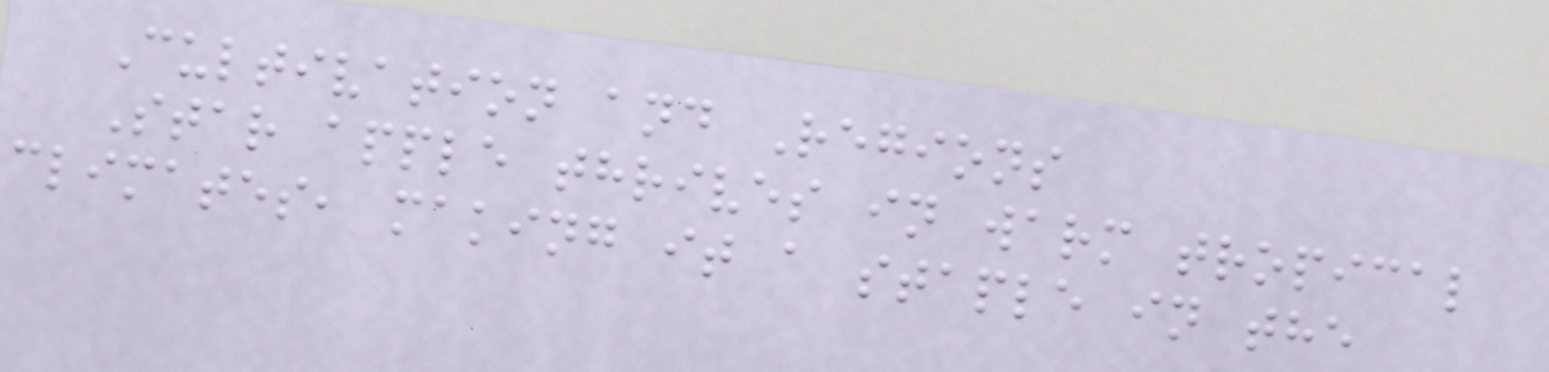Cultivation and Regions
Star apple thrives in warm tropical
climates, making it a staple in the
